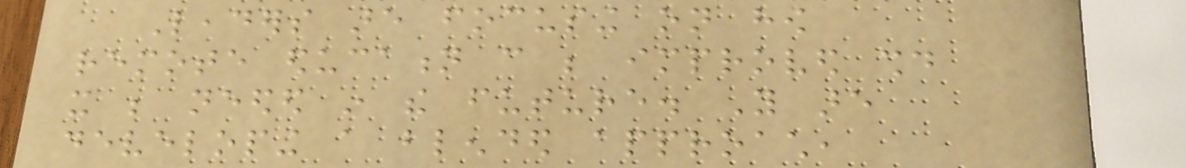Leaders are focusing on how
remote education can be improved should
it be needed in the future. You are
developing a blended approach,
